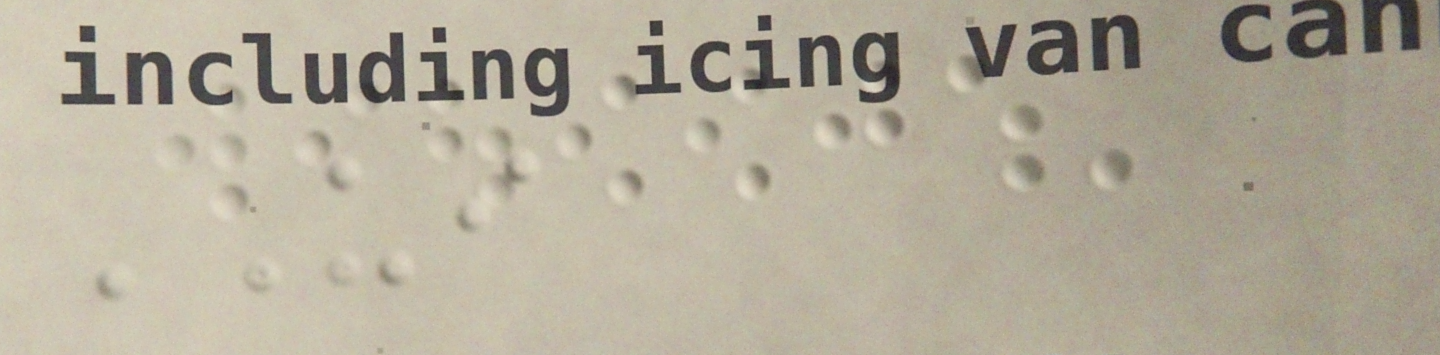UI
